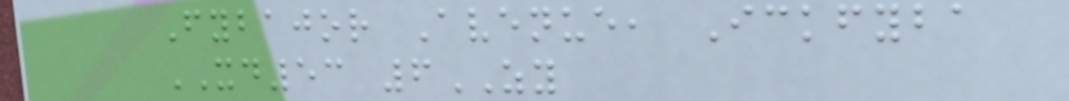Fybajor Avenue, Ickfyba
XD53 6ZY
